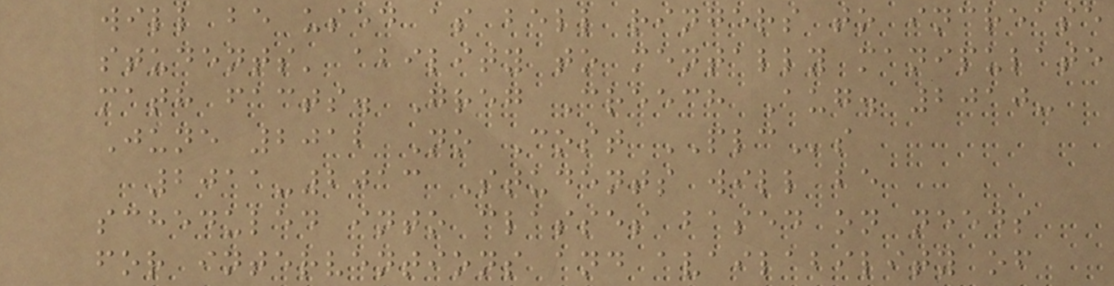will be used as bell ringers to increase
students' ability to mentally manipulate
math facts. Greg Creech Aug. 2010-
June 2012 No Cost PLCs
2011-2013 Students will be
scheduled into classes based on needs
for interventions and availability of
